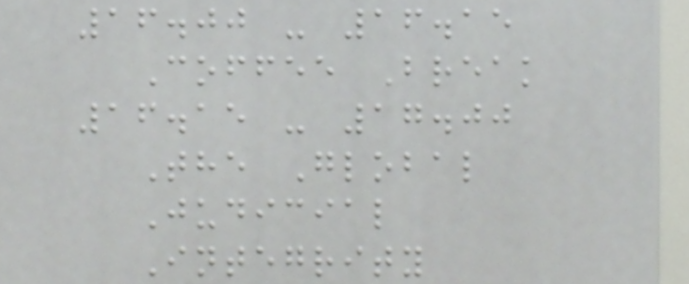16.00 - 16.15
Coffee Break
16.15 - 17.00
The Global
Judicial
Integrity
